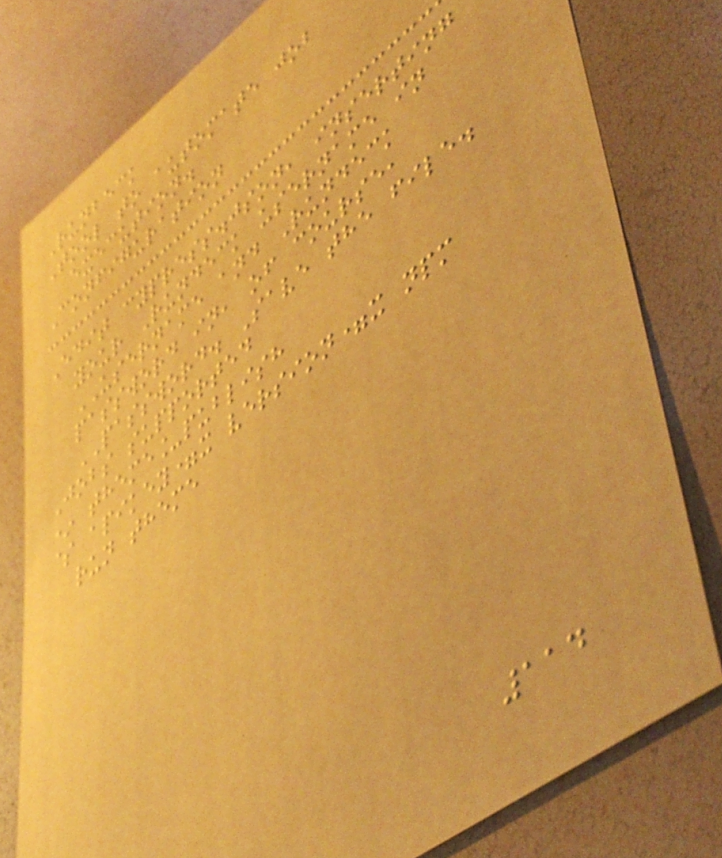Runbeck
Tool to automate job
execution.
Configuration
Edit cypress.json, inserting
your Rundeck username in
USERNAME and Rundeck
password in, of course,
PASSWORD. Save the file.
Jobs supported
* theme_publish
$ apikey=x version=x npm
run theme
114
